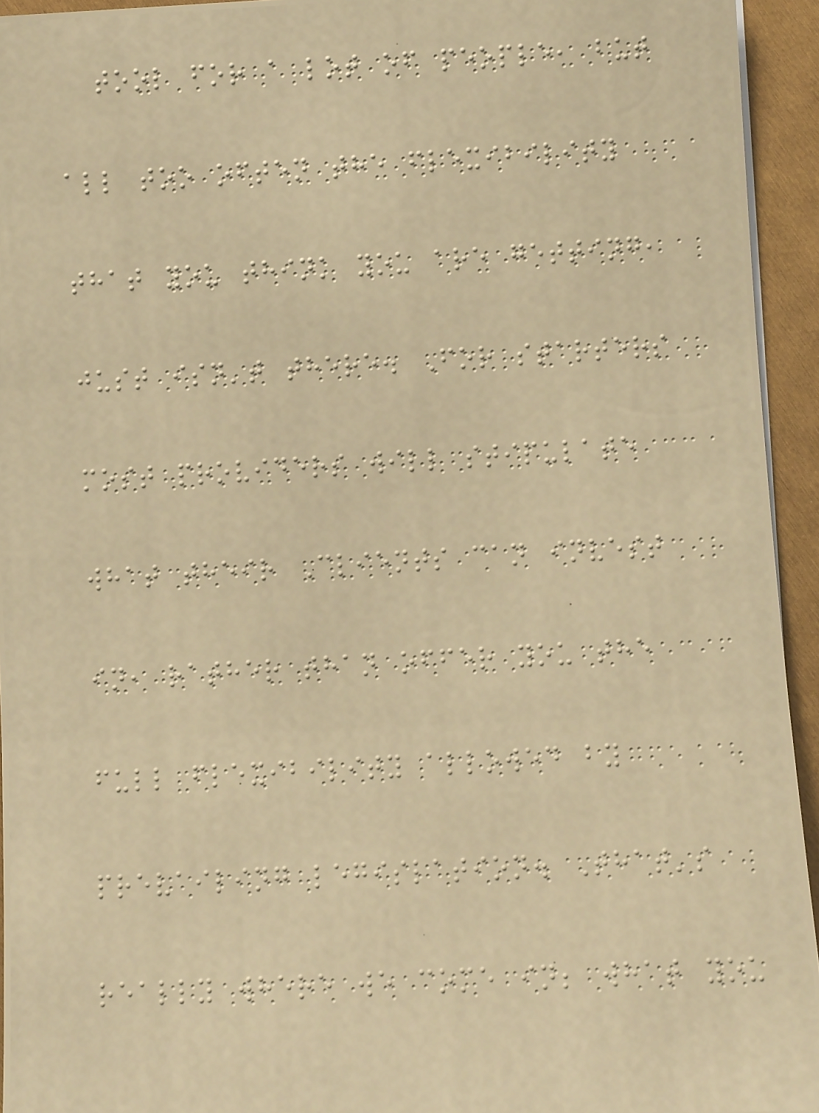tool for a lot of people, but
all too often the flexibility
that you think you are getting,
just isn't there. For starters
most providers will stipulate
what their Clients can invest
in, rather than offer you the
full flexibility allowed by
prevailing legislation. That's
really where we come in; what you
